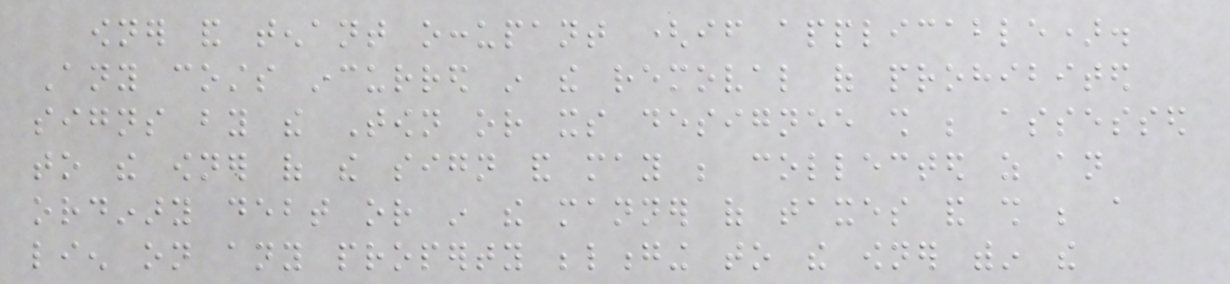owner and tenant occupant (if applicable).
Any costs incurred in the removal of prohibited
signs by the Town or its designee shall be assessed
to the owner of the sign and may be collected as an
ordinary debt or in the manner of taxes and shall be a
lien on any property belonging to the owner within the
